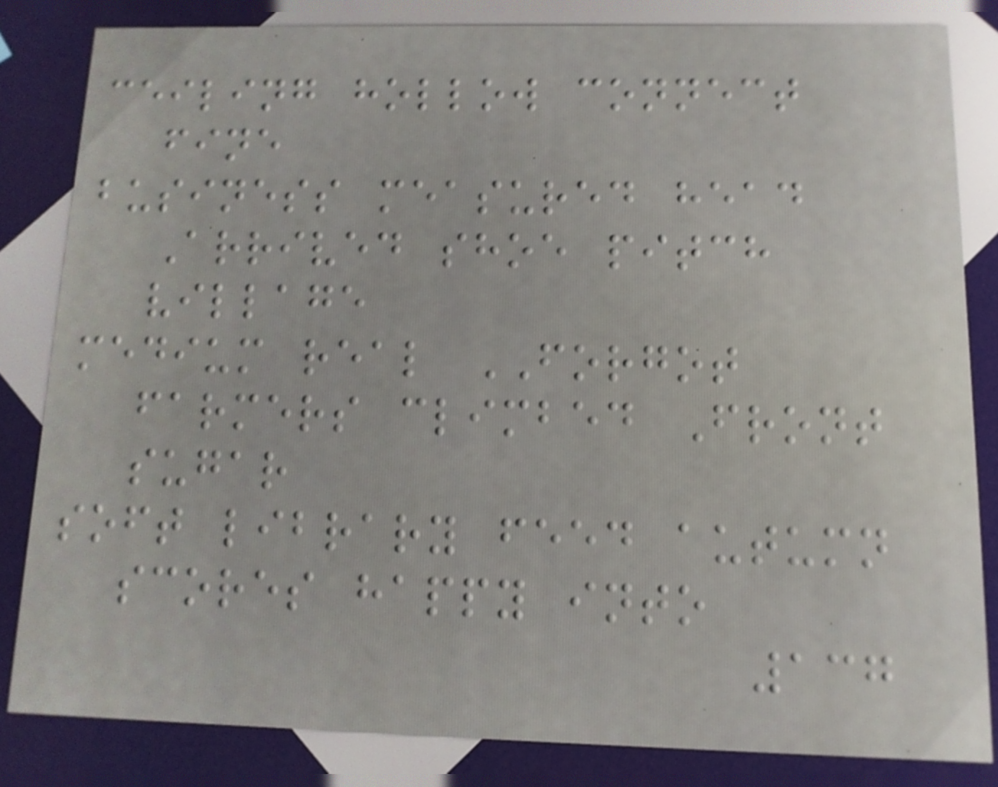ceiling hollow connect
fine
business measured head
Arrived shoe pitch
village
medium real FORGOT
farmers climbed Front
sugar
soft library feed autumn
scores happy into
137
